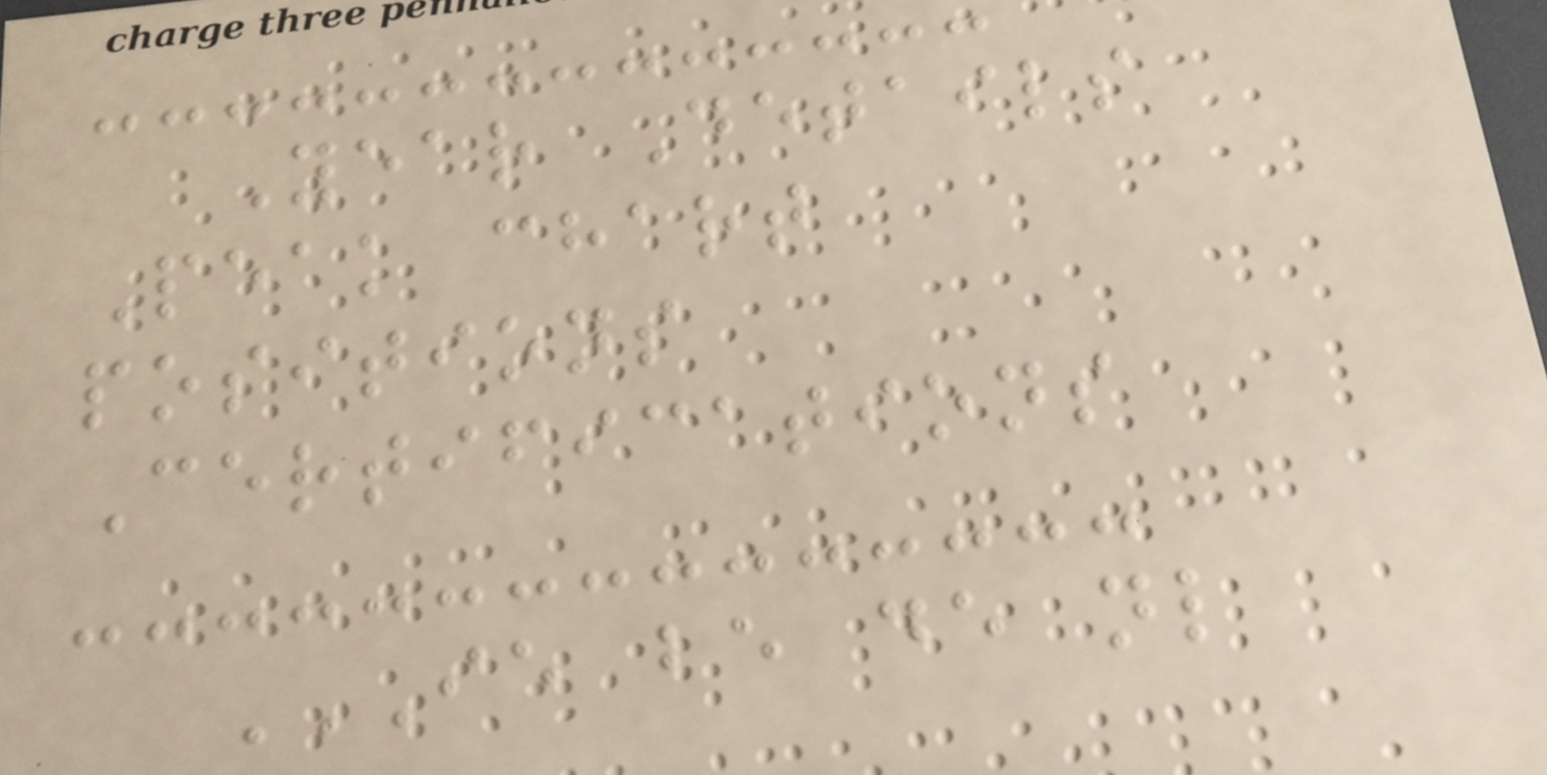Year Details
Peak chart
positions
Certifications
IE BE DE NL
